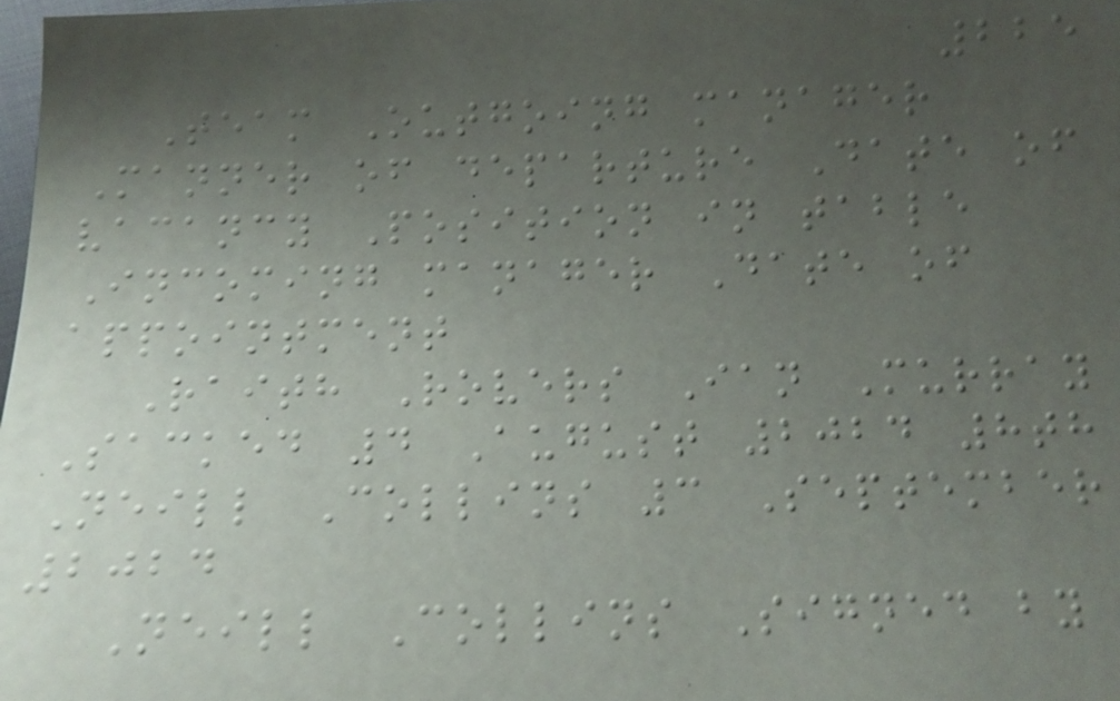225
Team Outgoing manager
Manner of departure Date of
vacancy Position in table
Incoming manager Date of
appointment
Raith Rovers Ian Murray
Sacked 4 August 2024 8th
Neill Collins 3 September
2024
Neill Collins Signed by
